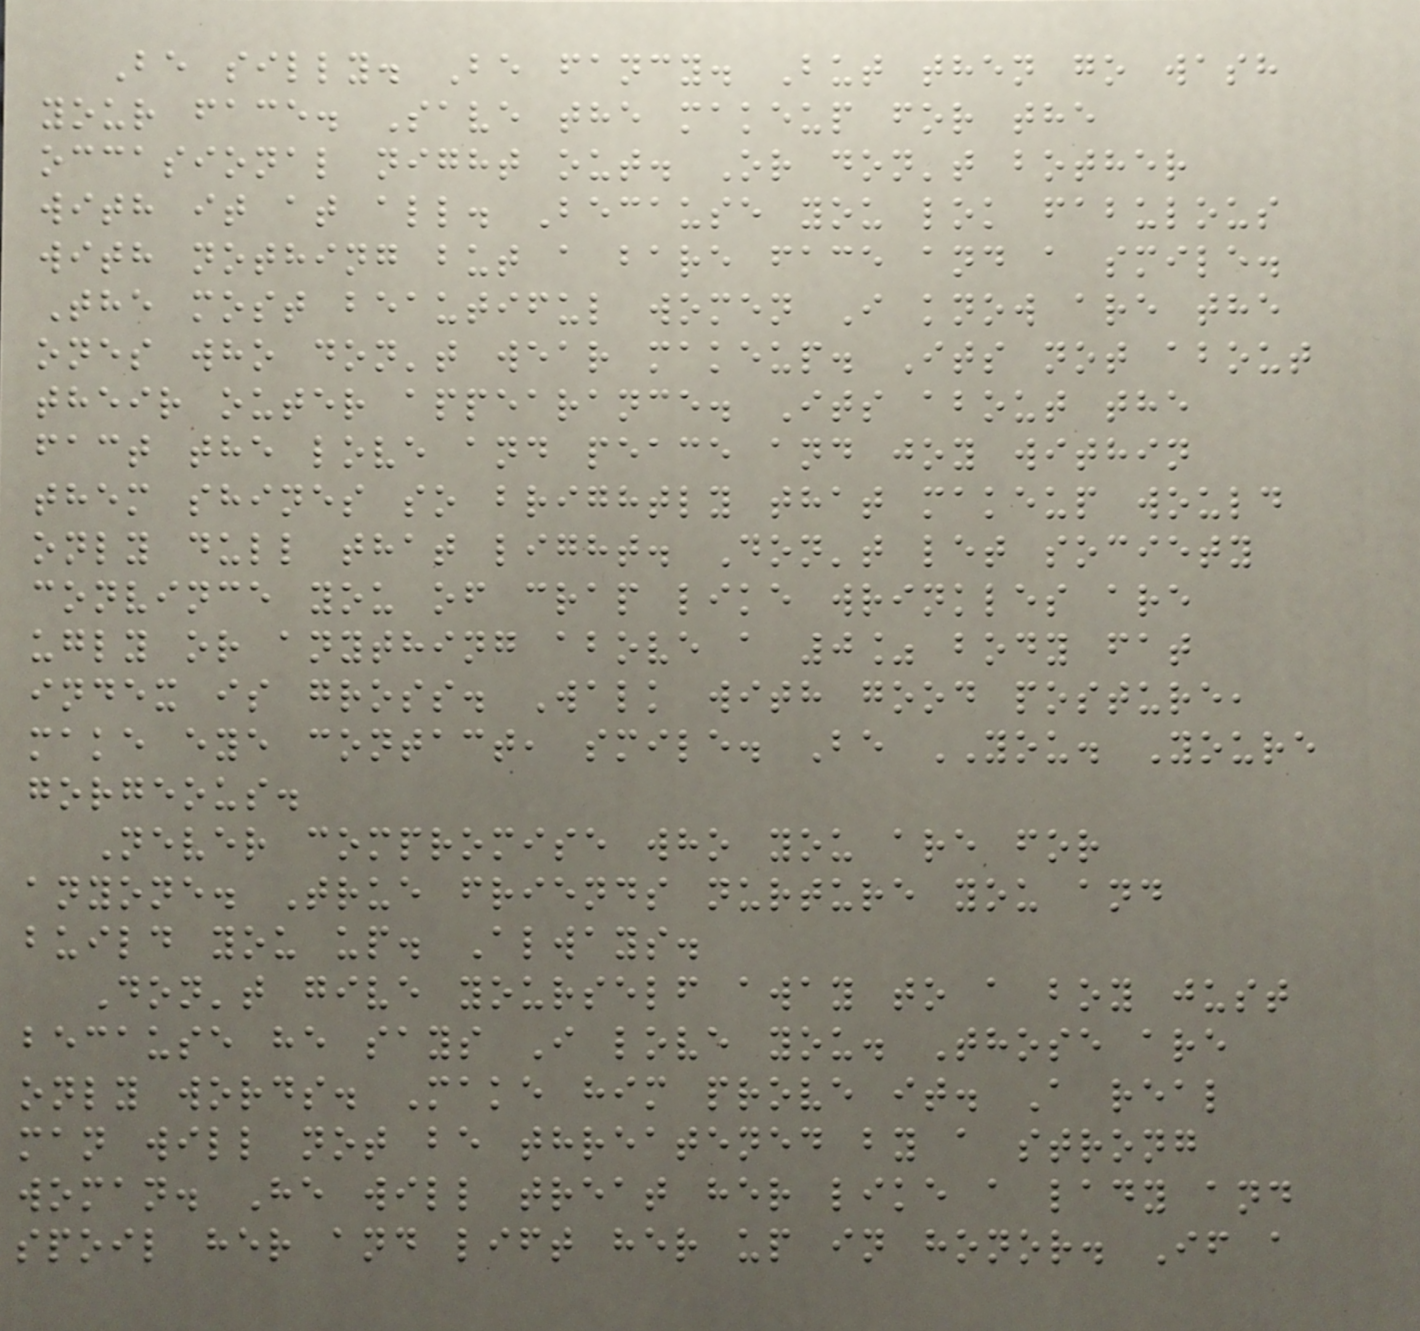Be silly. Be fancy. But then go wash
your face. Save the makeup for the
occasional night out. Or don't bother
with it at all. Because you lok fabulous
with nothing but a bare face and a smile.
The most beautiful women I know are the
ones who don't wear makeup. Its not about
their outer appearance. Its about the
fact the love and peace and joy within
them shines so brightly that makeup would
only dull that light. Don't let society
convince you of crap like wrinkles are
ugly or anything above a 0% body fat
index is gross. Walk with good posture,
make eye contact, smile. Be YOU. Youre
gorgeous.
Never compromise who you are for
anyone. True friends nurture you and
build you up. Always.
Don't give yourself away to a boy just
because he says I love you. Those are
only words. Make him prove it. A real
man will not be threatened by a strong
woman. He will treat her like a lady and
spoil her and lift her up in honor. If a
